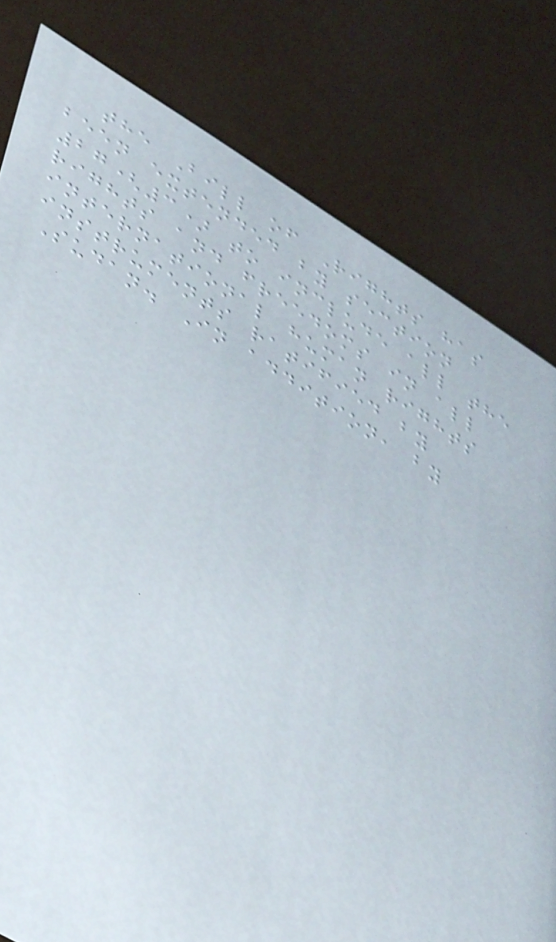the Bill of Rights has
been extended by section
27(3) to include all the
rights and freedoms in all
international human rights
instruments ratified by
Sudan. In addition, by
